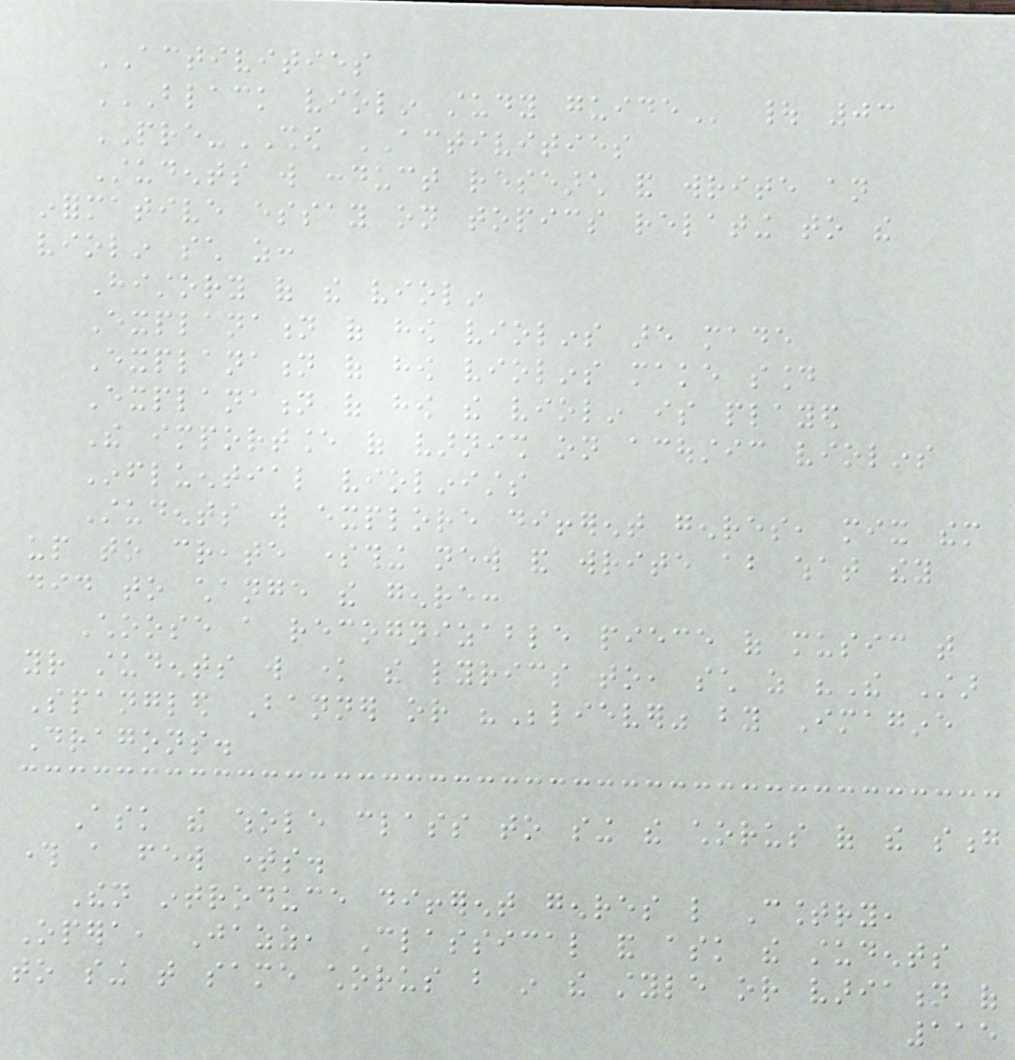ACTIVITIES
BLACK VIOLIN STUDY GUIDE | 03
PRE-SHOW ACTIVITIES
Students will conduct research and write an
informative essay on topics relating to the
violin such as:
History of the violin
Explanation of how violins are made
Explanation of how violins make sound
Explanation of how the violin is played
The importance of varnish on acoustic violins
Influential violinists
Students will explore different genres, mix them
up to create something new and write about what they
did to change the genre:
Choose a recognizable piece of music that
your students will know the lyrics to, such as "The Star
Spangled Banner or "Believer" by Imagine
Dragons.
Ask the whole class to sing the chorus of the song
through a few times.
Then introduce different genres like Country,
Opera, Jazz, Classical and ask the students
to sing that same chorus but in the style or variation of
115
